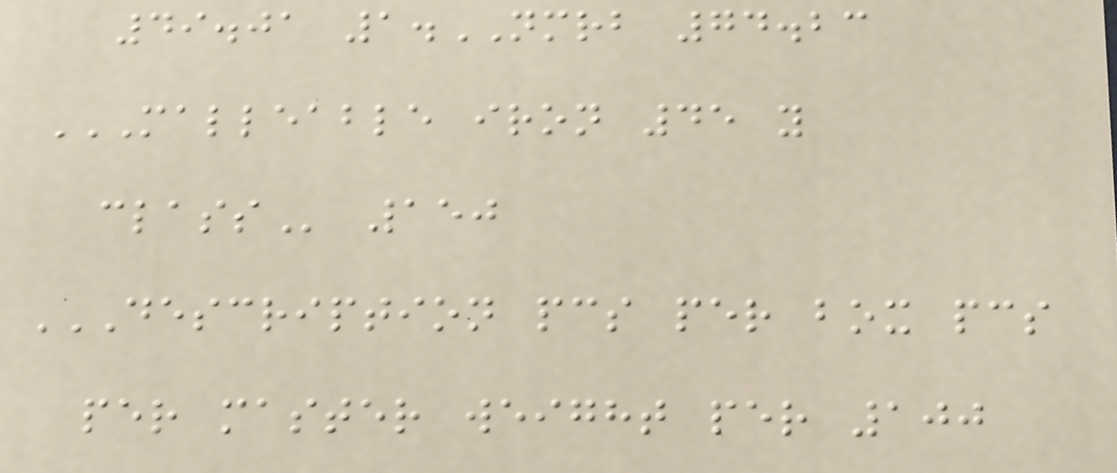49.01 1.NMRB 74.23
MALLEABLE IRON 45 Y
CLASS 150
DESCRIPTION PCS PER BOX PCS
PER MASTER WEIGHT PER 100
